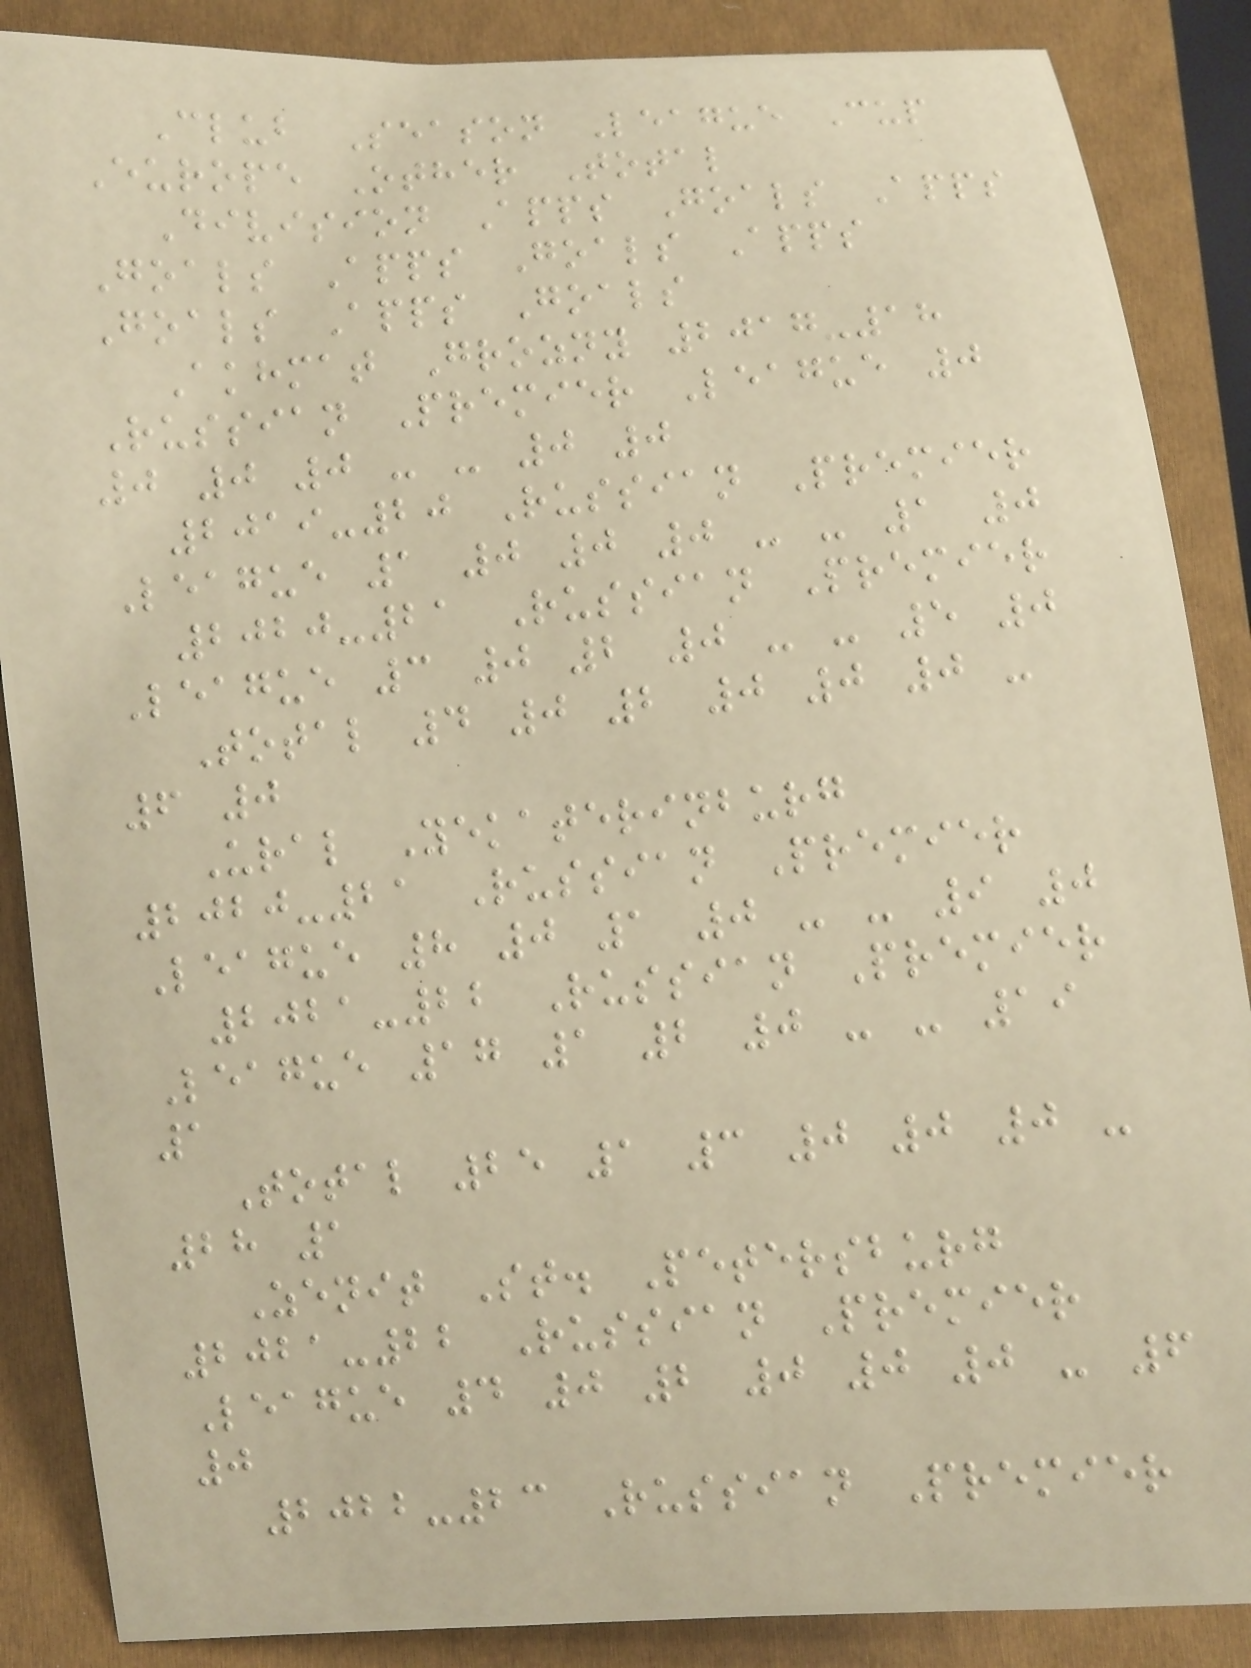Club Season League Cup
Europe Other Total
Division Apps Goals Apps
Goals Apps Goals Apps
Goals Apps Goals
Akhmat Grozny 2017-18
Russian Premier League 0
0 0 0 - - 0 0
2019-20 Russian Premier
League 1 0 0 0 - - 1 0
2020-21 Russian Premier
League 3 0 2 0 - - 5 0
Total 4 0 2 0 0 0 -
6 0
Ural Yekaterinburg
2020-21 Russian Premier
League 8 0 1 0 - - 9 0
2021-22 Russian Premier
League 17 1 2 0 - - 19
1
Total 25 1 3 0 0 0 -
28 1
Zenit St. Petersburg
2021-22 Russian Premier
League 4 0 2 0 0 0 - 6
0
2022-23 Russian Premier
